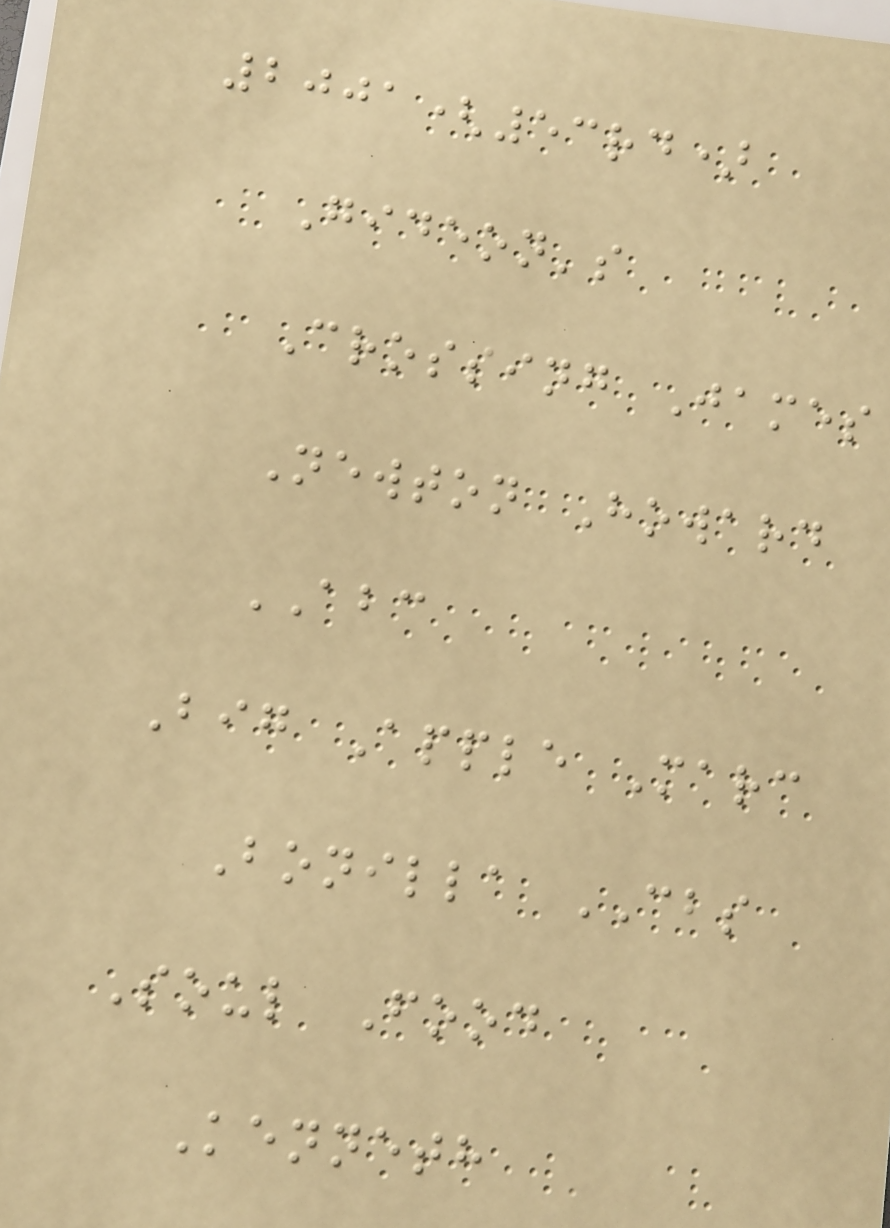2001(53rd)
Gideon's
Crossing James
Newton Howard
ABC
Big Apple Marc
Bonilla CBS
Soul Food
Kenneth
